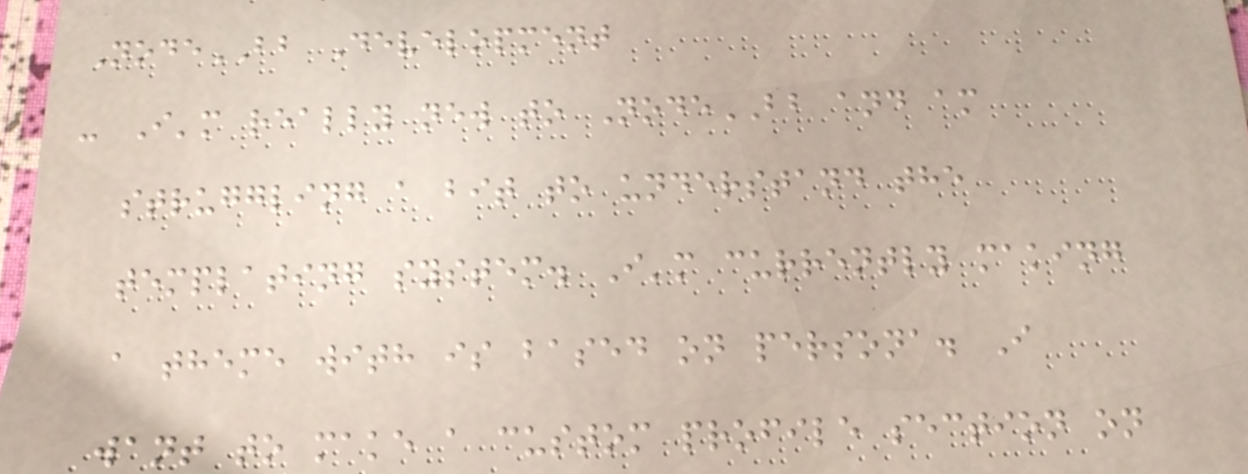NodeBB Development
- I'm really new to NodeBB and am
struggling a bit to understand the
templating system. I'm currently making
a theme with is based on persona. I
want to make a custom profile section on
